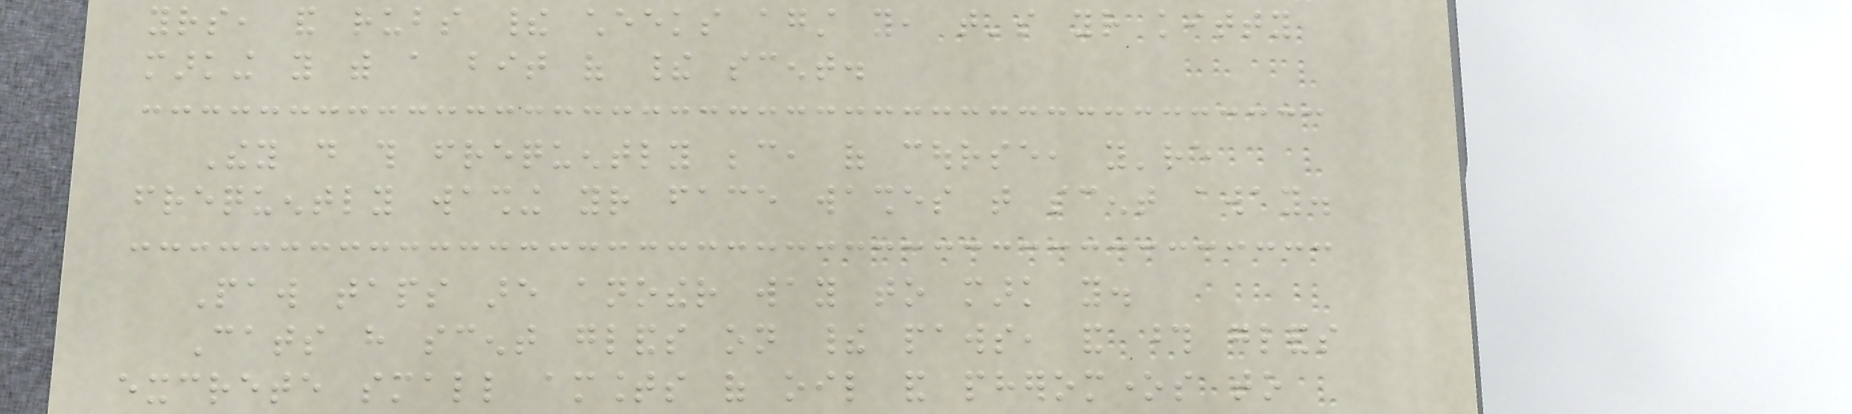yours, and rubs their cheeks against you, that's your kitty
marking you with a bit of their scent.
They do this frequently because, of course, you're
frequently washing your face washes that scent away.
Paw taps are another way to mark you.
Cats have scent glands on their paws, and those glands
excrete small amounts of oil and pheromones to
